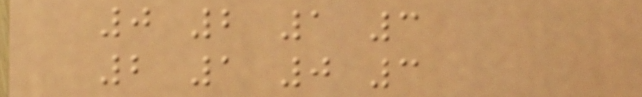0 2 1 3
2 1 0 3
